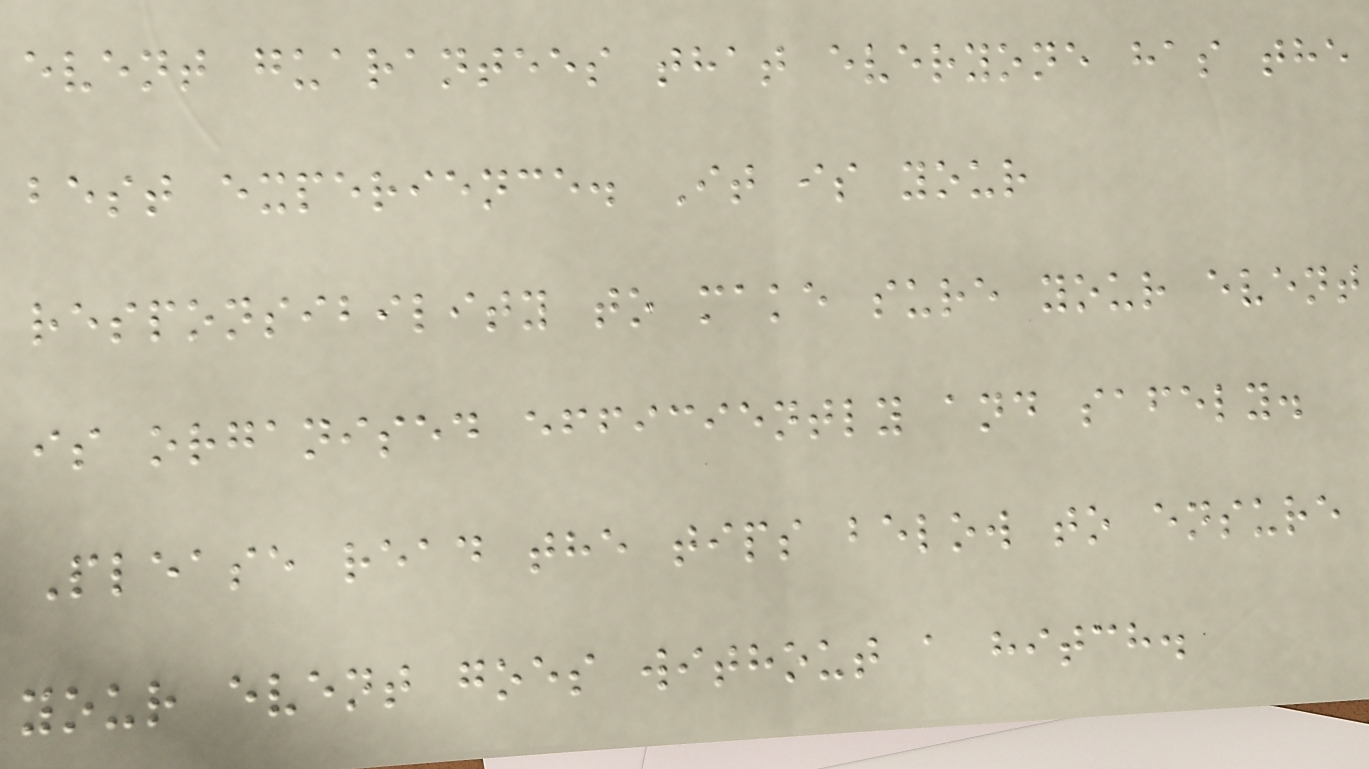event guarantees that everyone has the
best experience. It is your
responsibility to make sure your event
is organised efficiently and safely.
Please read the tips below to ensure
your event goes without a hitch.
